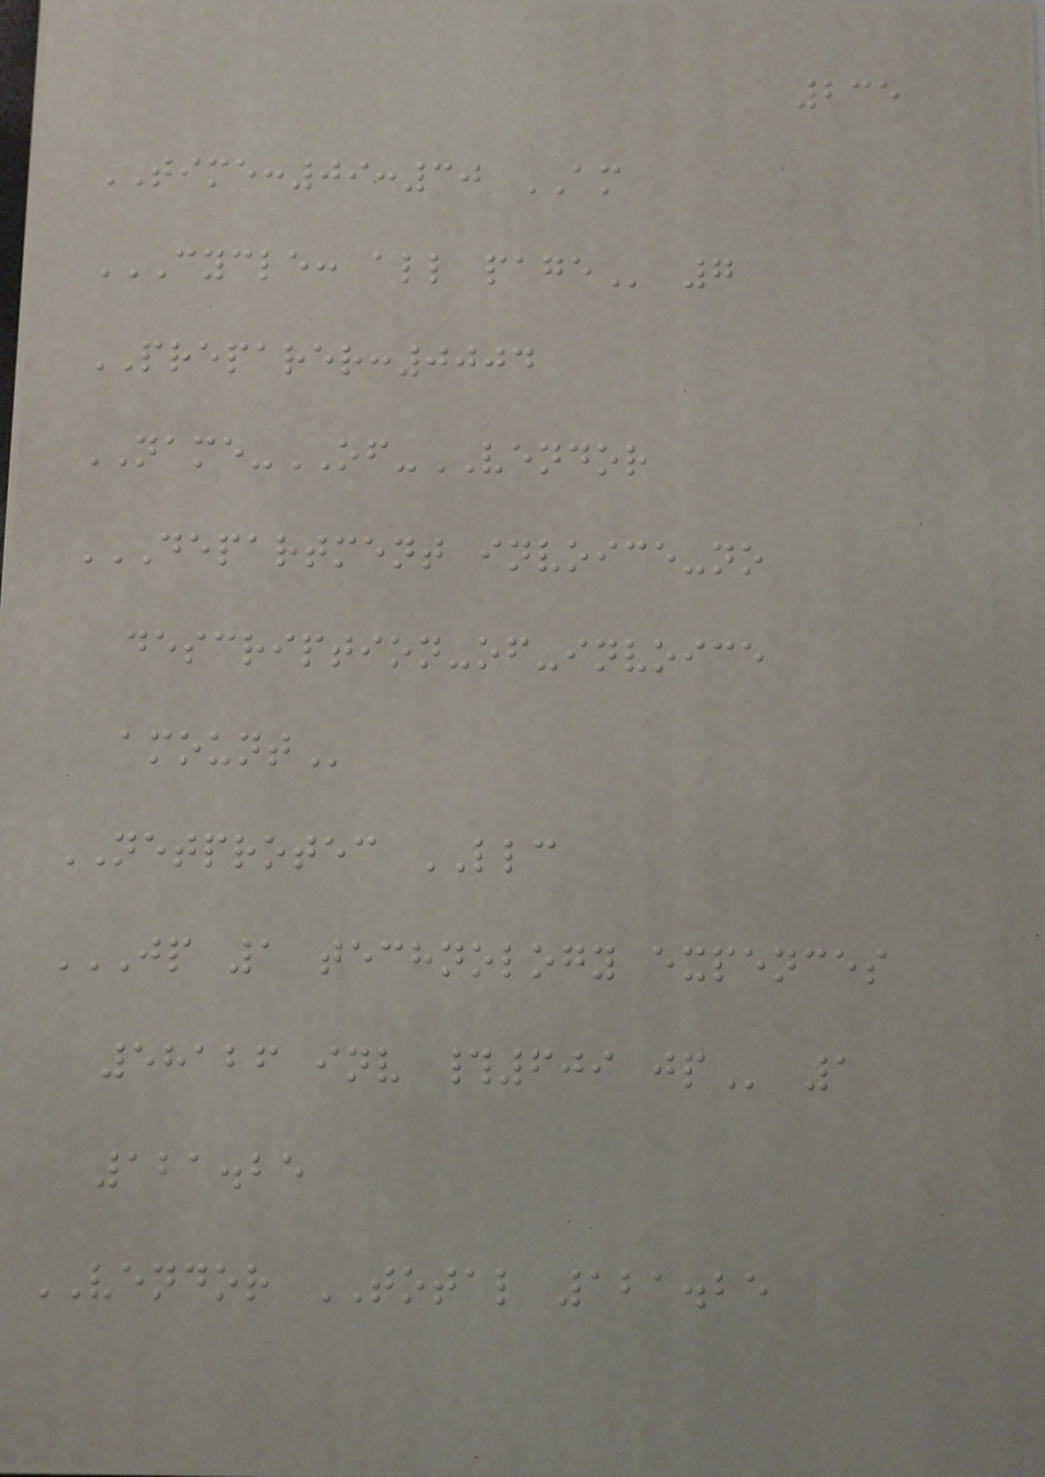235
TIME:09:30 AM
CYCLE: ALL PAGE 7
PREPARER:0004
NAME-OF-VENDOR
DEPARTMENT INVOICE-NO
DESCRIPTION-OF-INVOICE
AMOUNT
NETPROTEC LLC
JP 1 TECHNOLOGY EXPENCES
58126 INV #609 JP 1
121.25
VENDOR TOTAL 121.25
